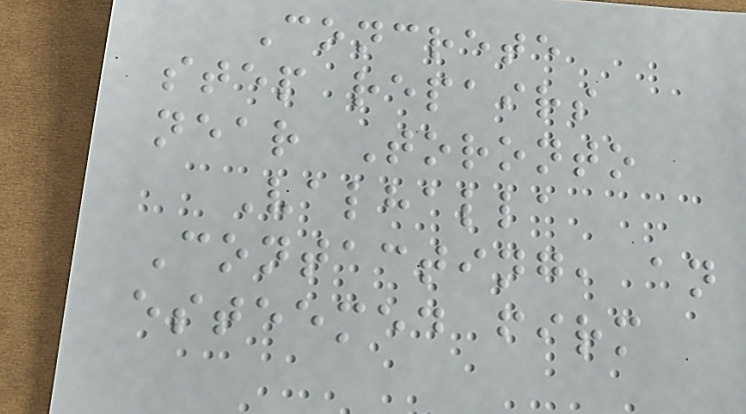Concrete
step repairs
near Toronto
Valhalla
Contacting, an
esteemed firm
